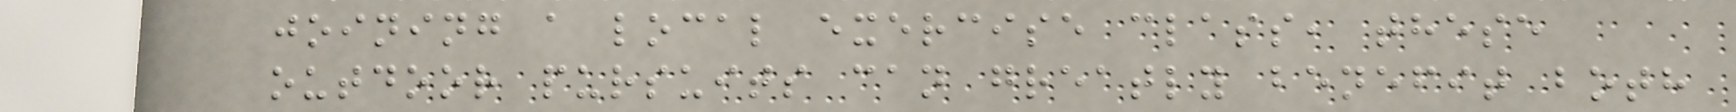joining a local exercise class, these
outdoor pursuits can greatly benefit both
